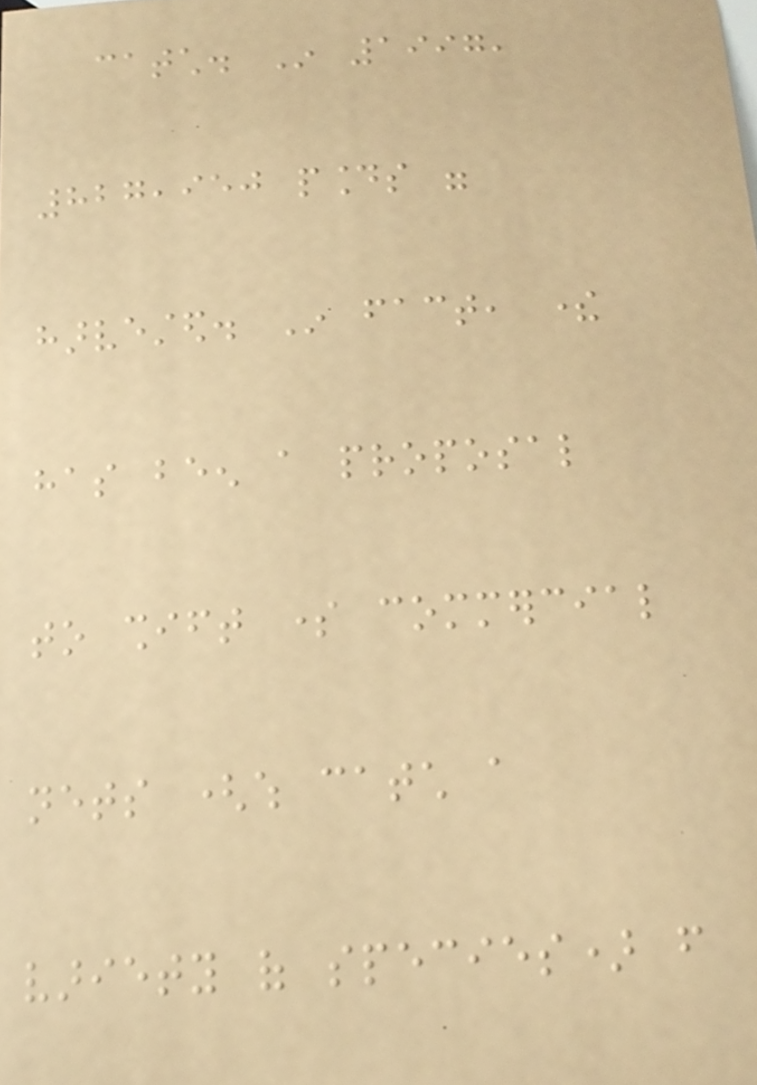catch. In 1997,
827,950 pounds were
harvested. In fact, there
has been a proposal
to shift some commercial
nets (which catch a
variety of species) from
